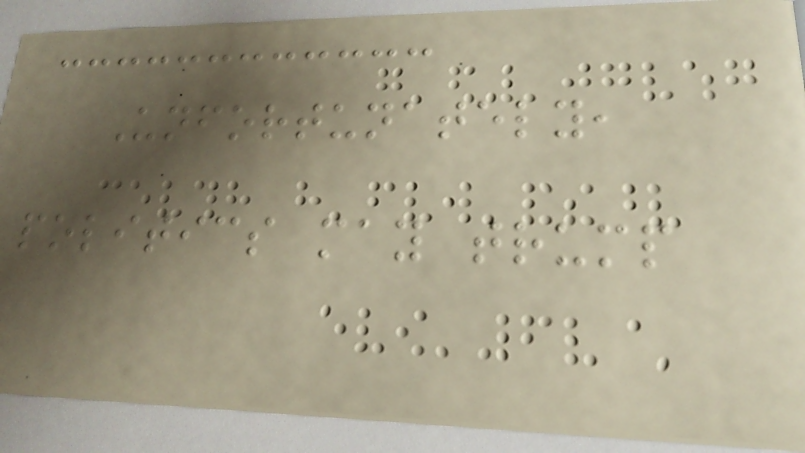Unfortunately,
politics may trump
